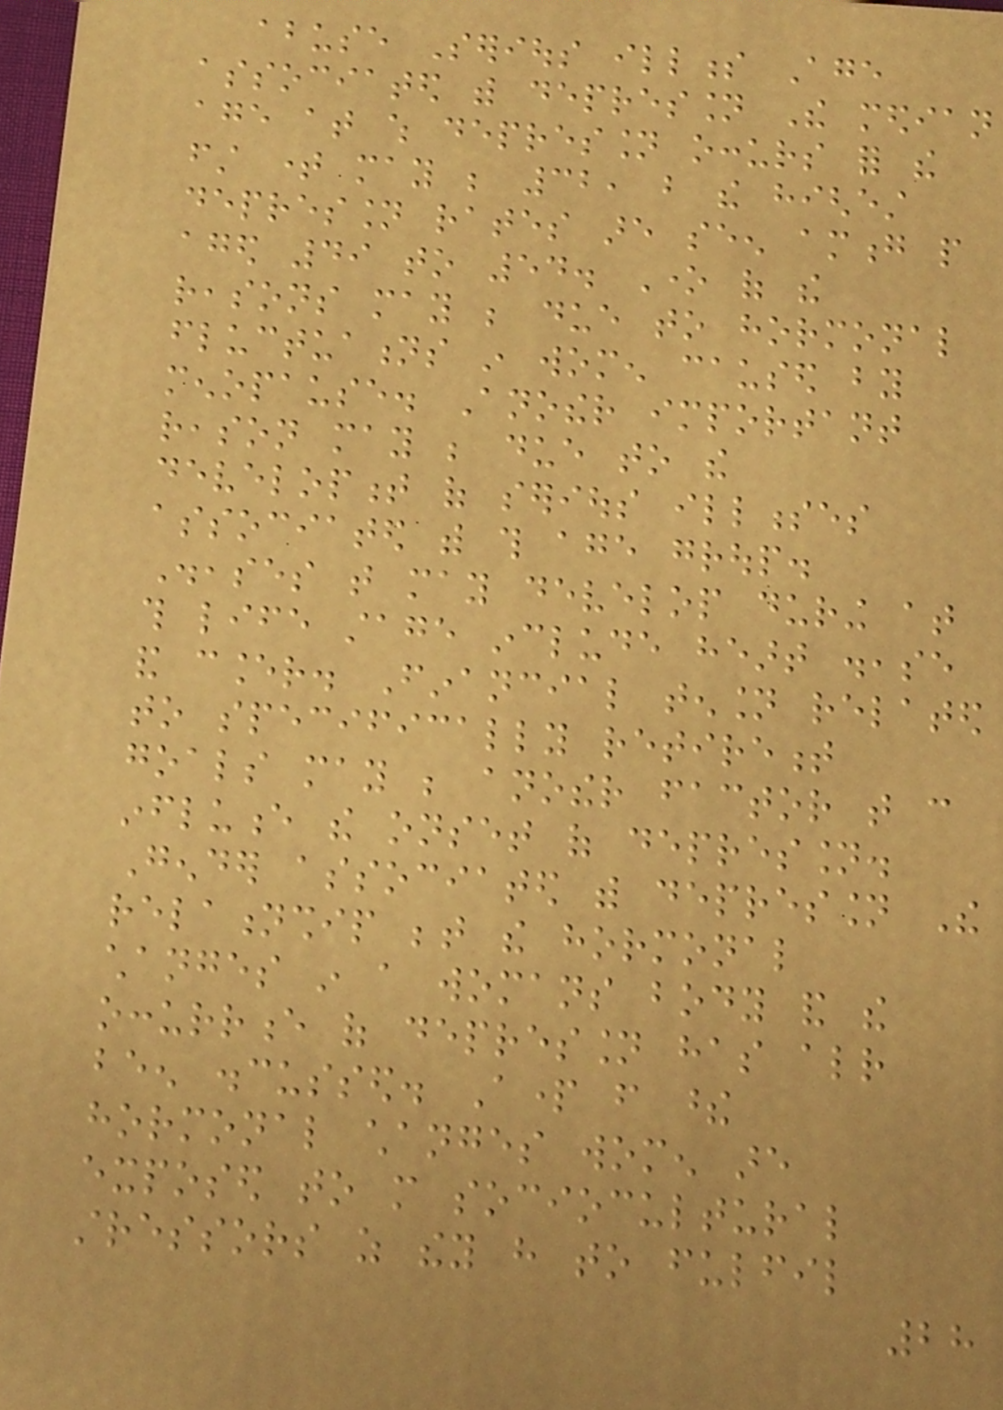abuse Serious illness Age
associated with depression The median
age at which depression occurs for the
first time may be 32, but the highest
depression rates are seen among people
aged 49 to 54. One of the
reasons may be due to hormonal
fluctuations in women caused by
menopause. Another important
reason may be due to the
development of serious illnesses
associated with this age group.
Diseases that may develop during at
this life stage include heart disease
and cancer. Financial tension related
to specifically retirement
goals may be another factor that can
influence the onset of depression.
Gender associated with depression The
relationship between the hormonal
changes in a womans body and the
occurrence of depression has already
been discussed. Apart from these
hormonal changes women are
exposed to more sociocultural
stressors as they have to fulfil
28
